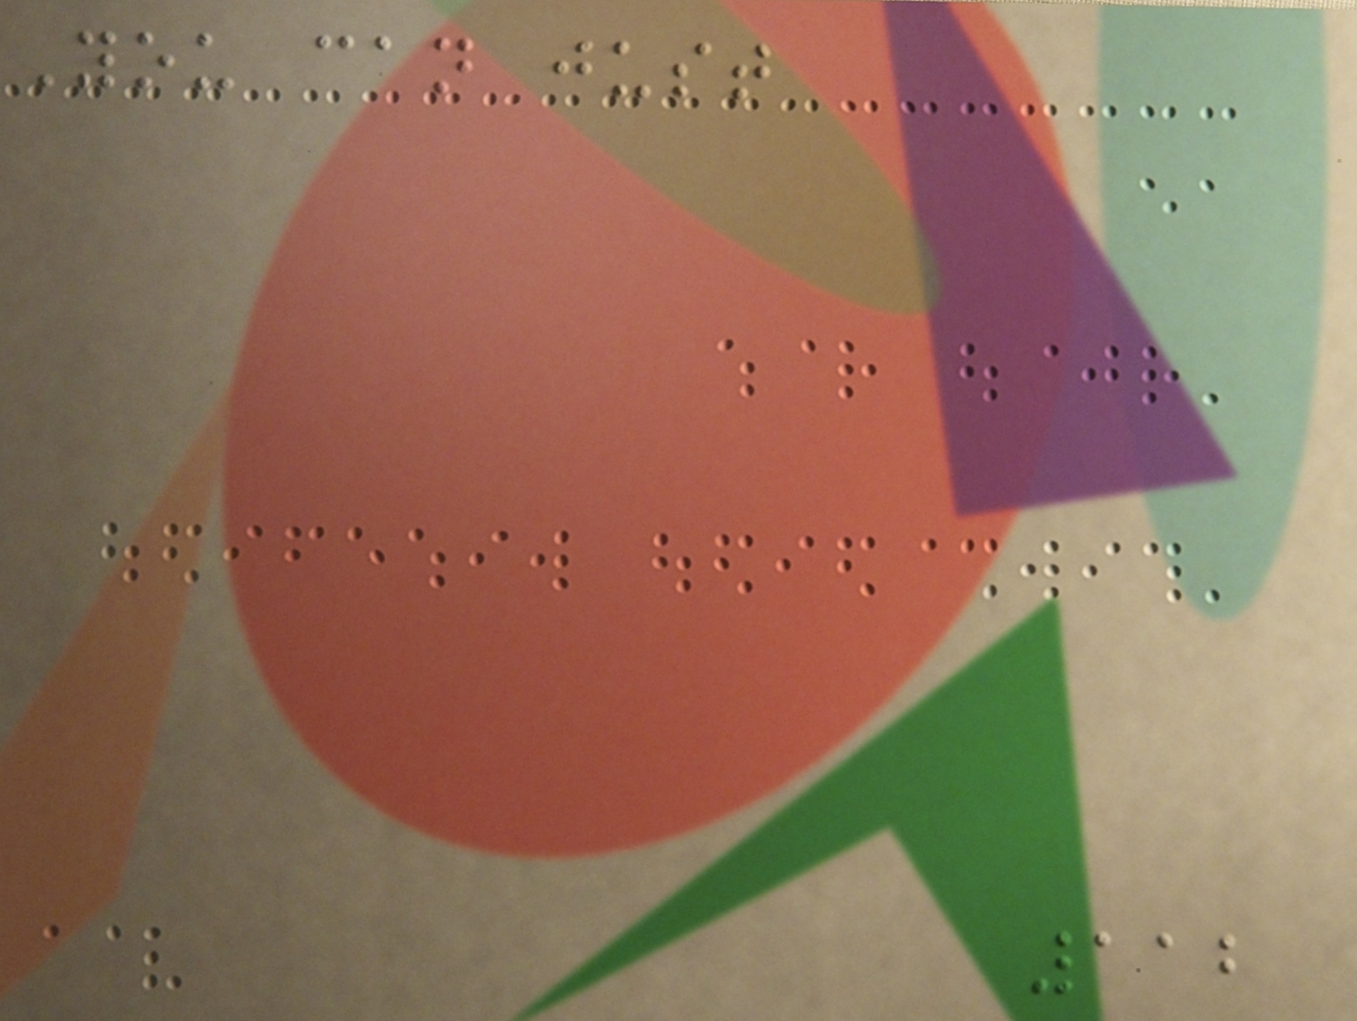You can just
112
